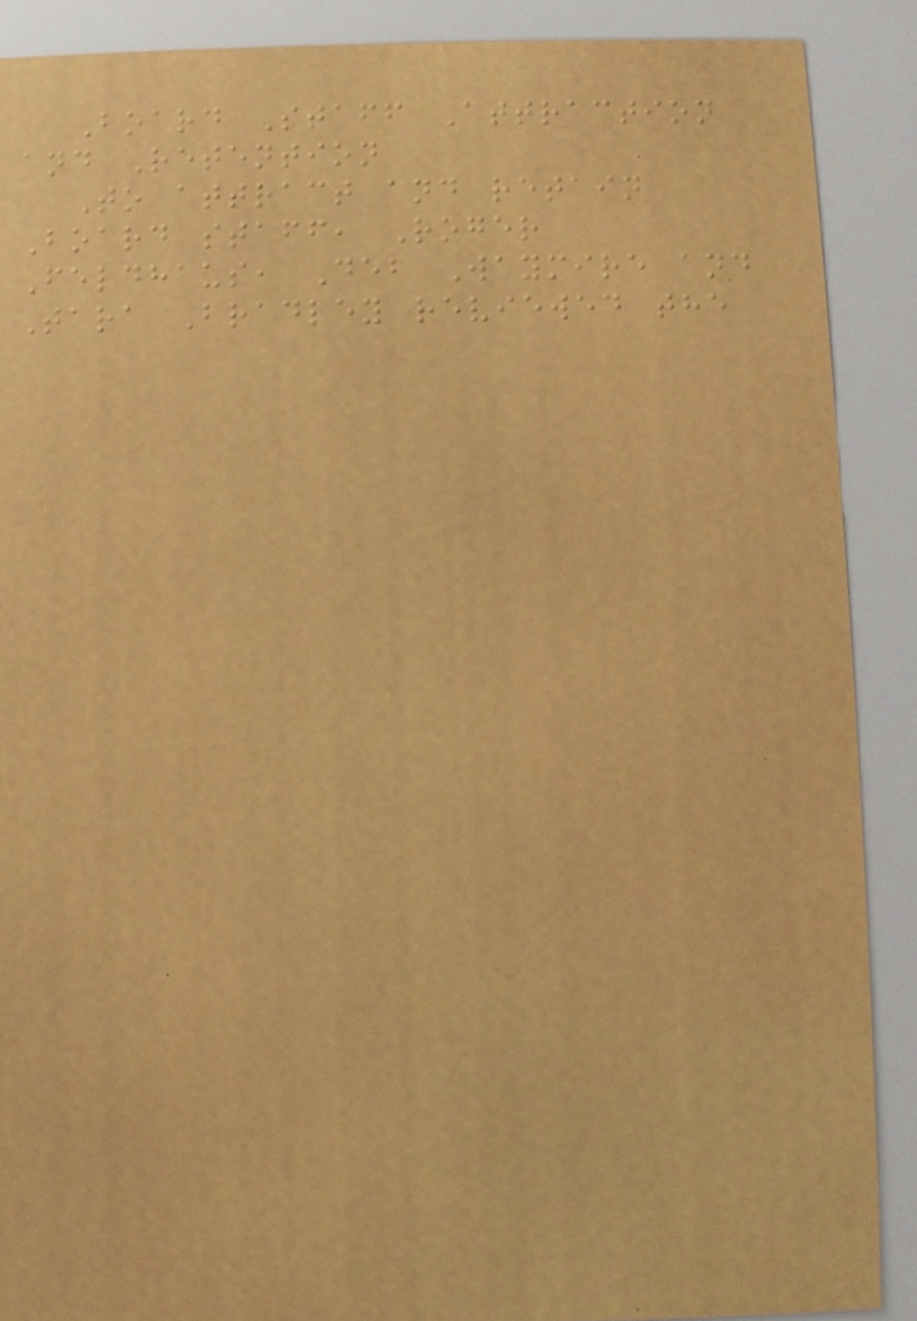Board Staff Attraction
and Retention
To attract and retain
Board staff, Roger
Feldhaus, Deb Waymire and
Tara Bradley reviewed the
